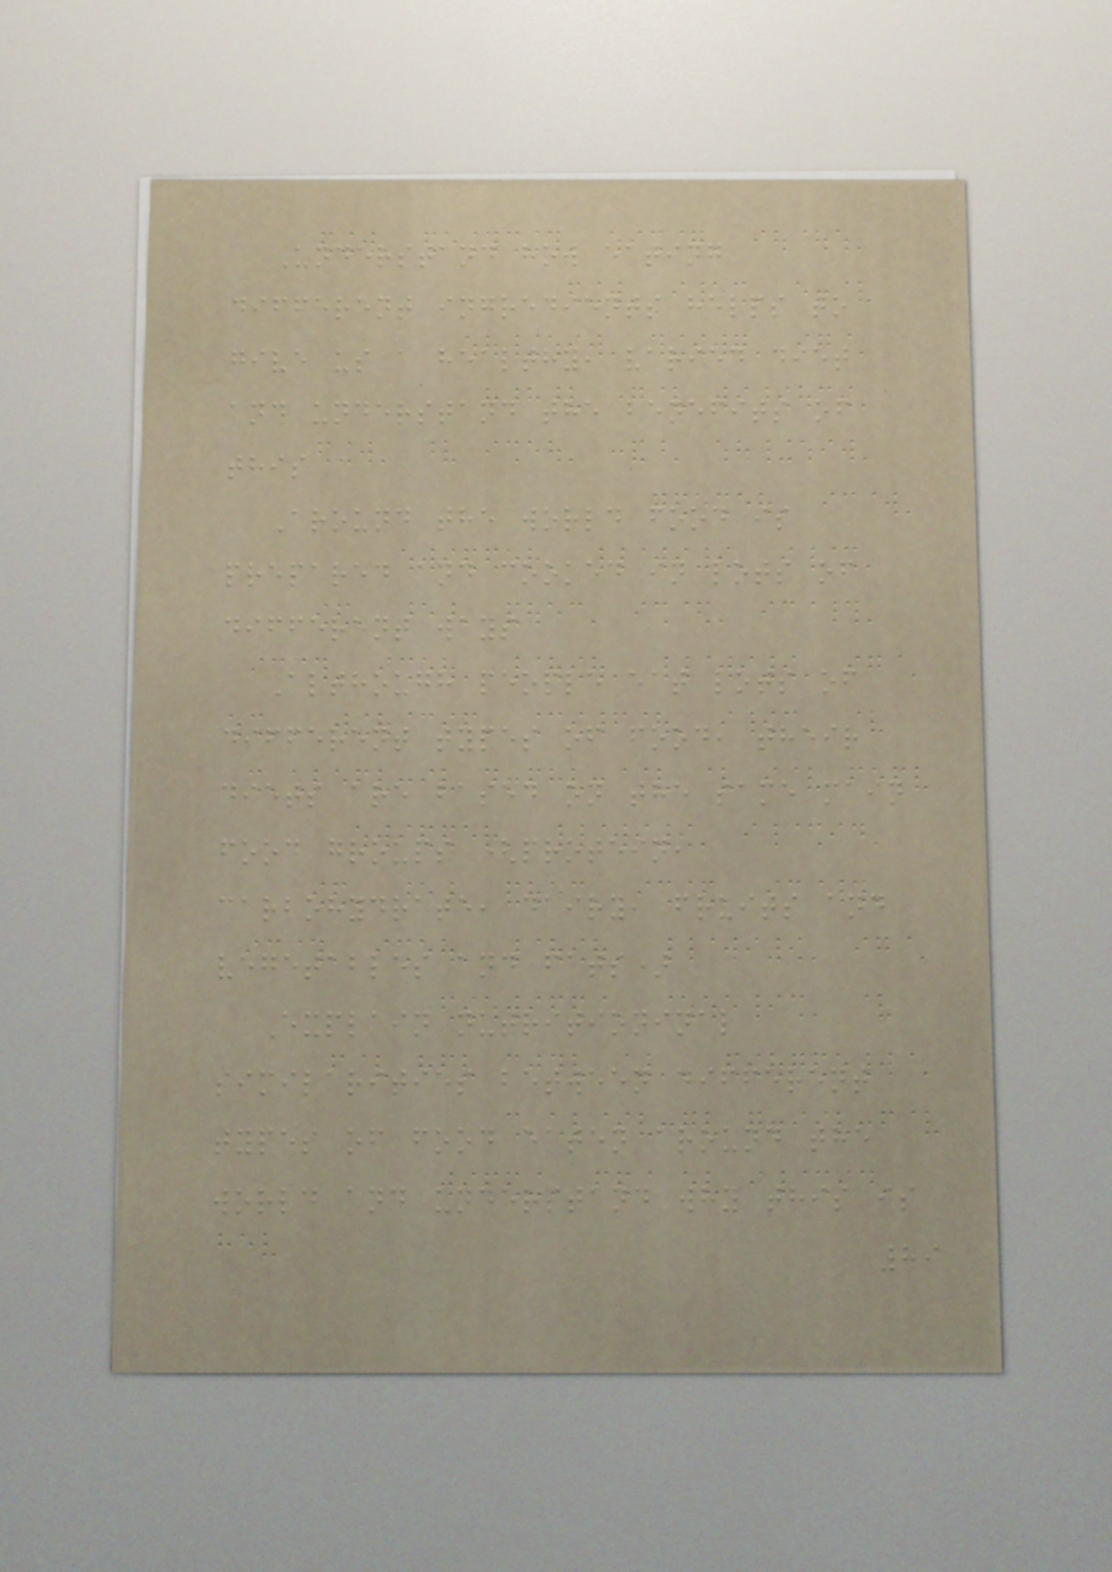Understand how eating
different ingredients helps to
give us a healthy, varied diet
and understand the benefits of
this
Around the world food is
prepared and cooked in lots of
different ways
Although people eat lots of
different types of food, their
diets are based on the same main
food groups (protein,
carbohydrate, dairy, fruits and
vegetables and fats)
Explain nutritioninal
similarities between different
types of food eaten around the
world and understand why this is
89
